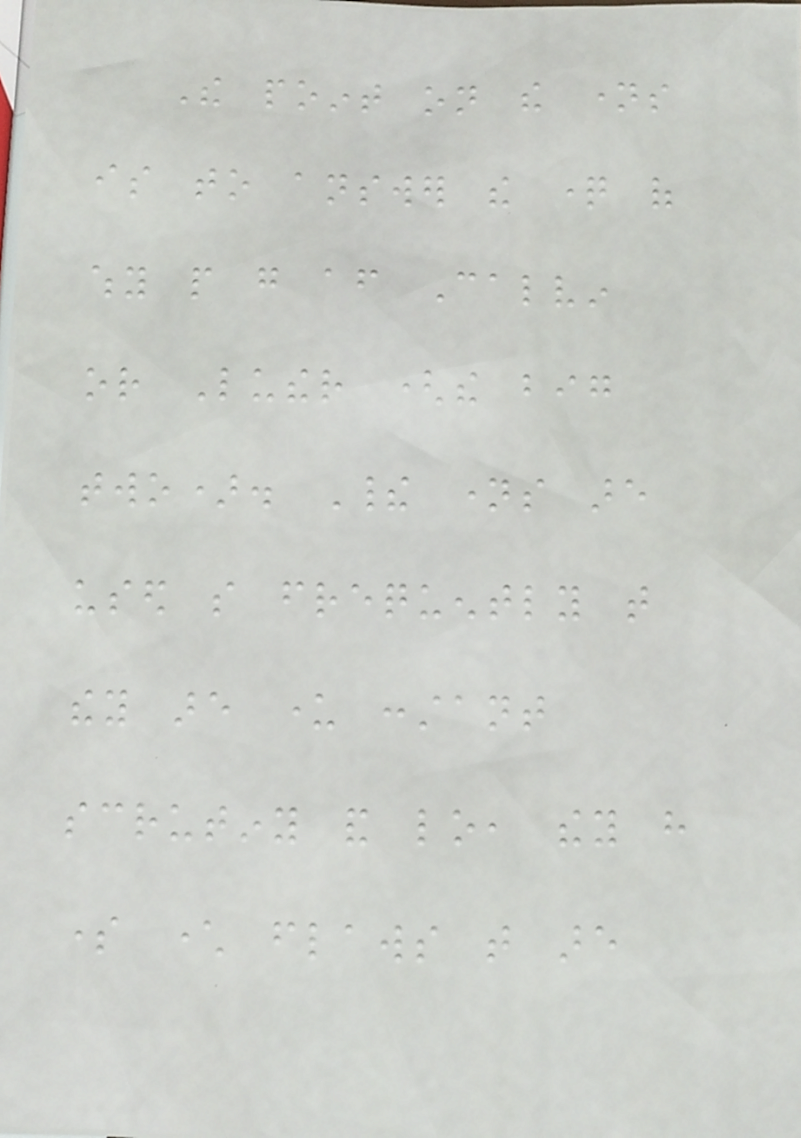The point on the names
is to answer the question of
why people go after Calvin
or Luther (the big
two). Their names are
used so frequently that
they are under constant
scrutiny and lo, they have
some character flaws that are
